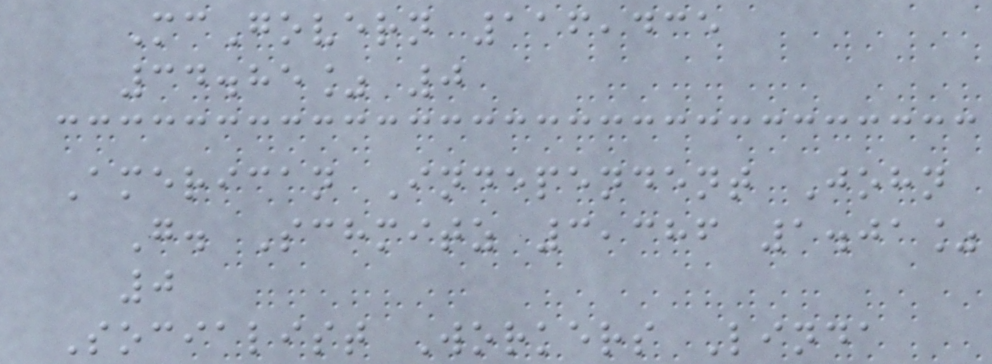McGovern 116,435
34.85% 0
American Independent John
G. Schmitz 3,386 1.01%
0
Socialist Workers Linda
